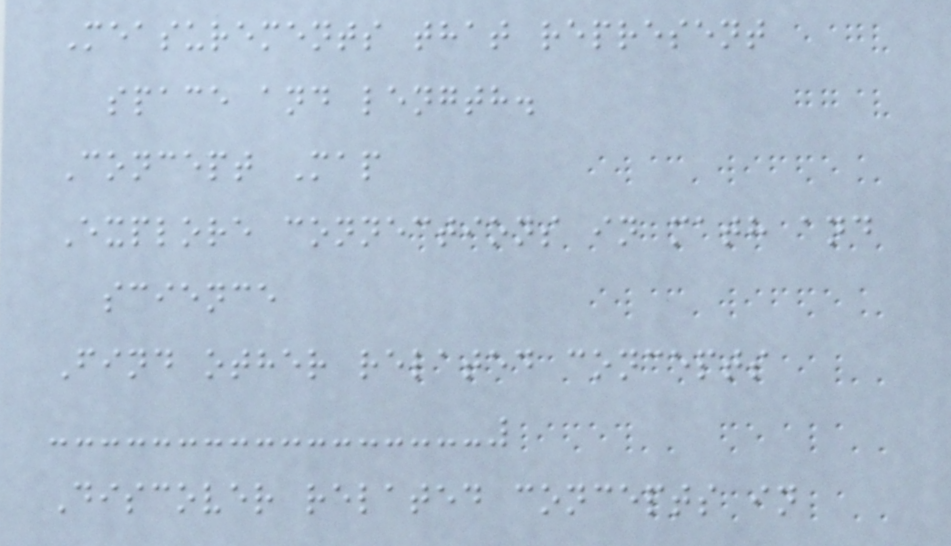Measurements that represent
space and length.
Concept Map
Explore connections in math and
science
Find other related concepts
Discover related concepts in
